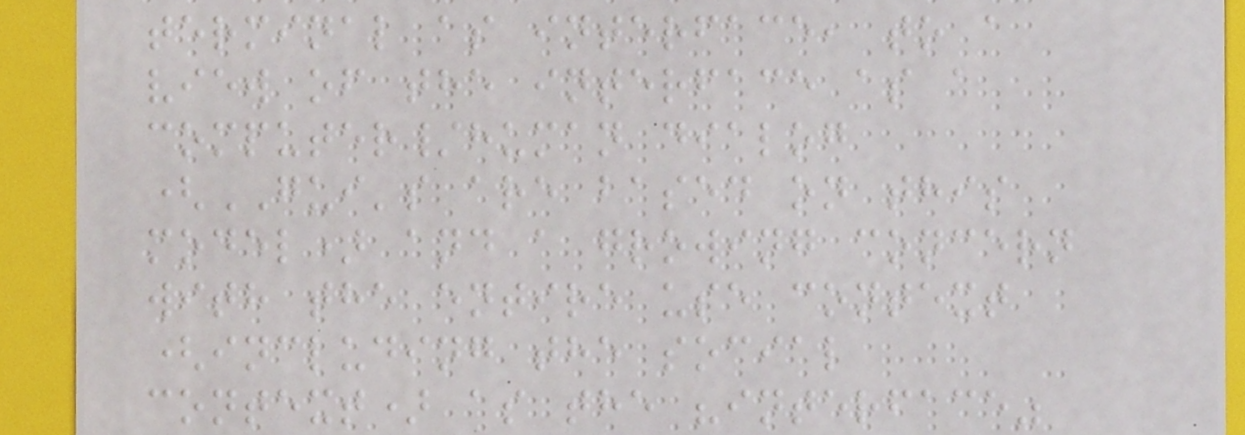terminal as interface, to a
view of the interface as a
computer/human dialog
(GUI's are based on this
model) and a growing concern
with the entire use context
(including the social
context) as the "interface"
